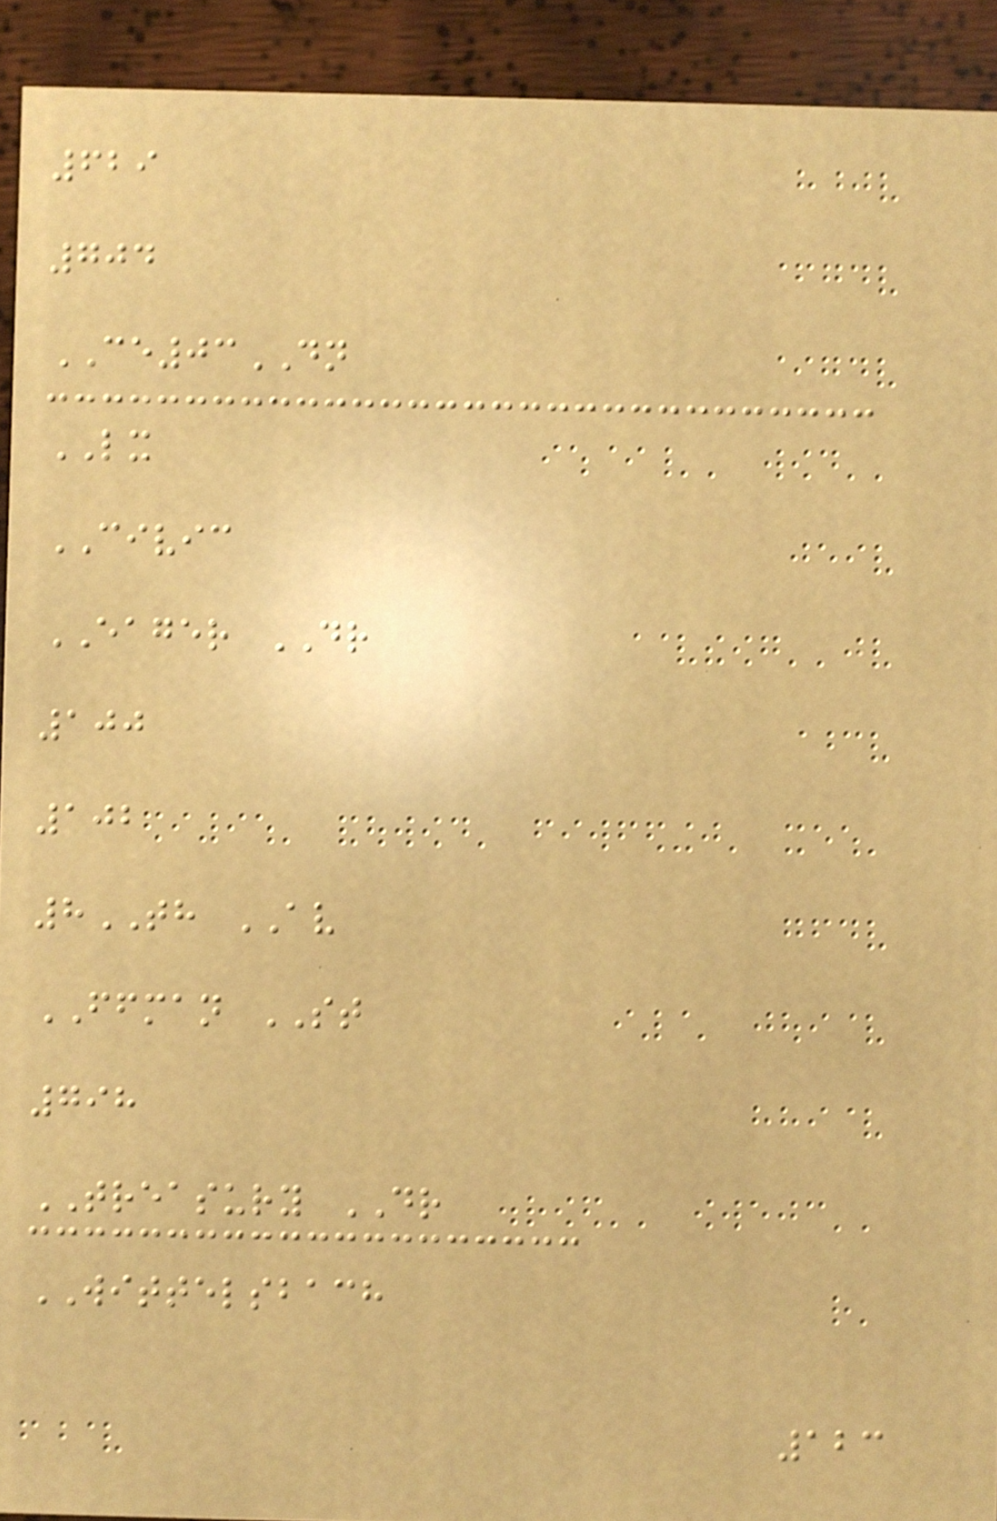629
704
CE03DN
LX
CIVIC
EAGER DR
100
102
8TH AV
FFMAN ST
798
TREASURY DR
WITTELSBACH
123
